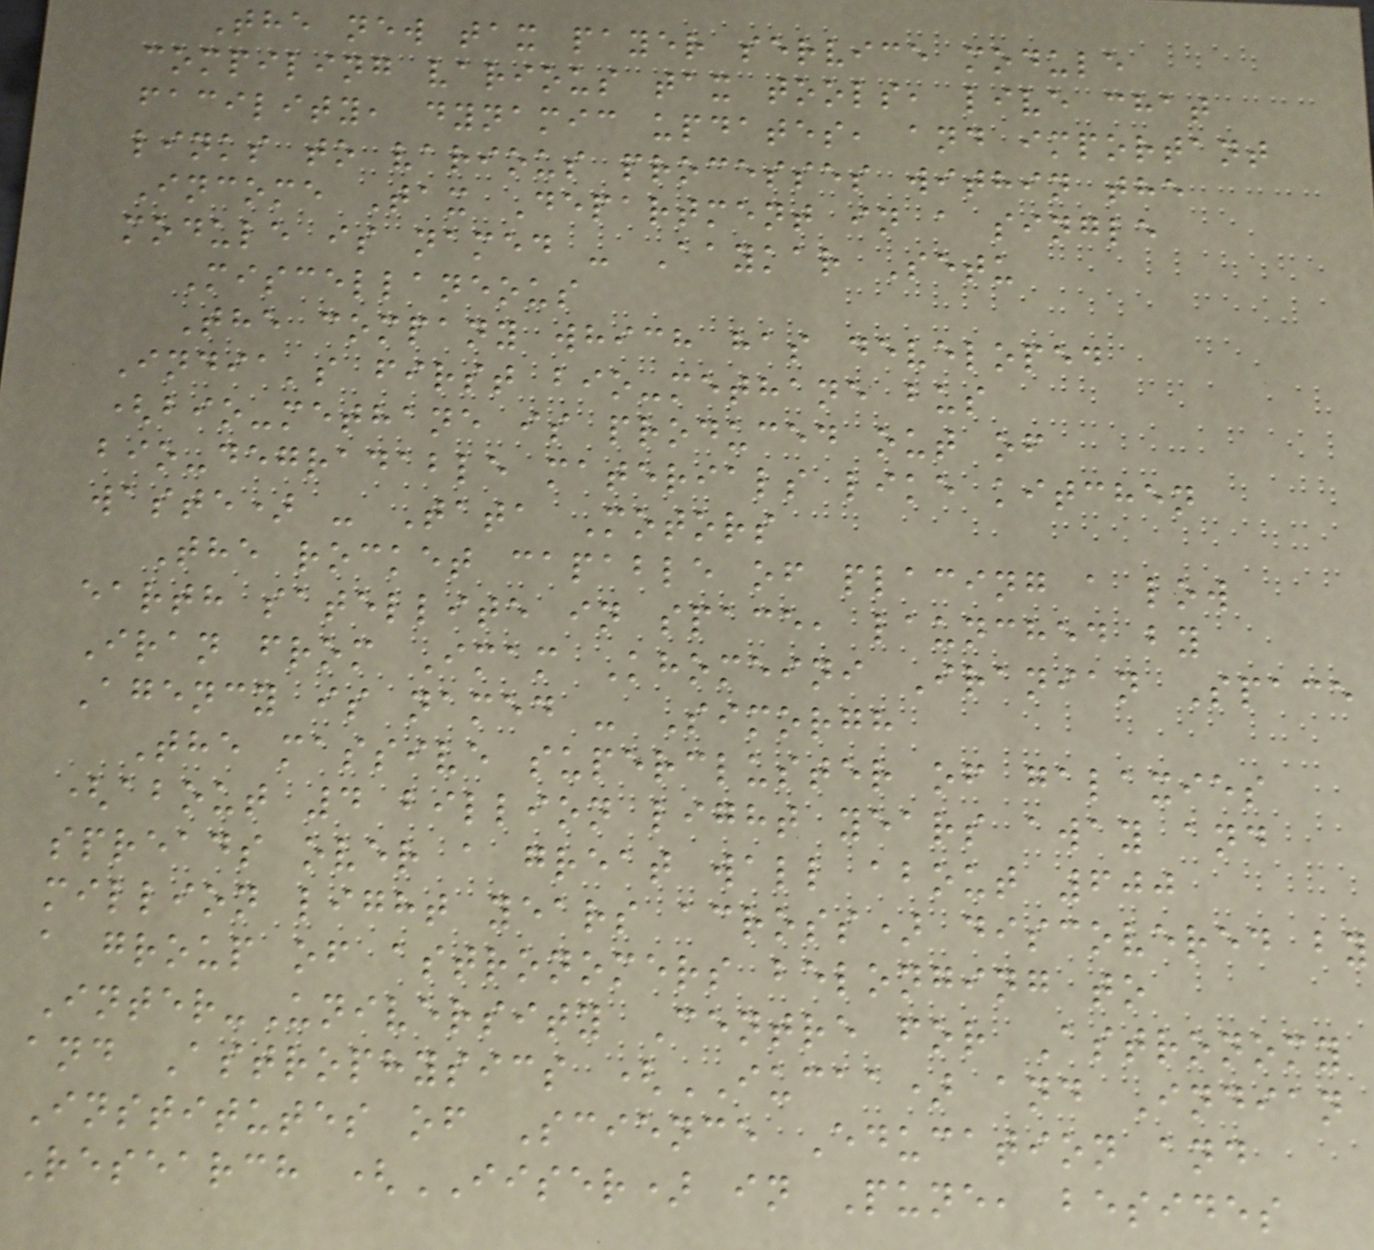The new tax payer service module
compiling various tax tools, live chat
facility, dynamic updates, and important
links to various processes within the
Income Tax Department in a single
module is named - Aaykar Setu
Miscellaneous
The company which has developed
India's first bio-methane bus
(bio-methane is produced out of
bio-degradable materials like kitchen
waste) - Tata Motors
The rocket capable of placing a low
earth satellite in space, launched by
Iran from Imam Khomeini Iranian Space
Agency is named - Simorgh
The massive supercluster of galaxies
(about 4 billion light years away and
spreads over a great wall about 600
million light years across) discovered by
a group of astronomers belonging to
Inter-University Centre for Astronomy
and Astrophysics (IUCAA) and Indian
Institutes of Science Education and
Research (IISER) in Pune, besides
